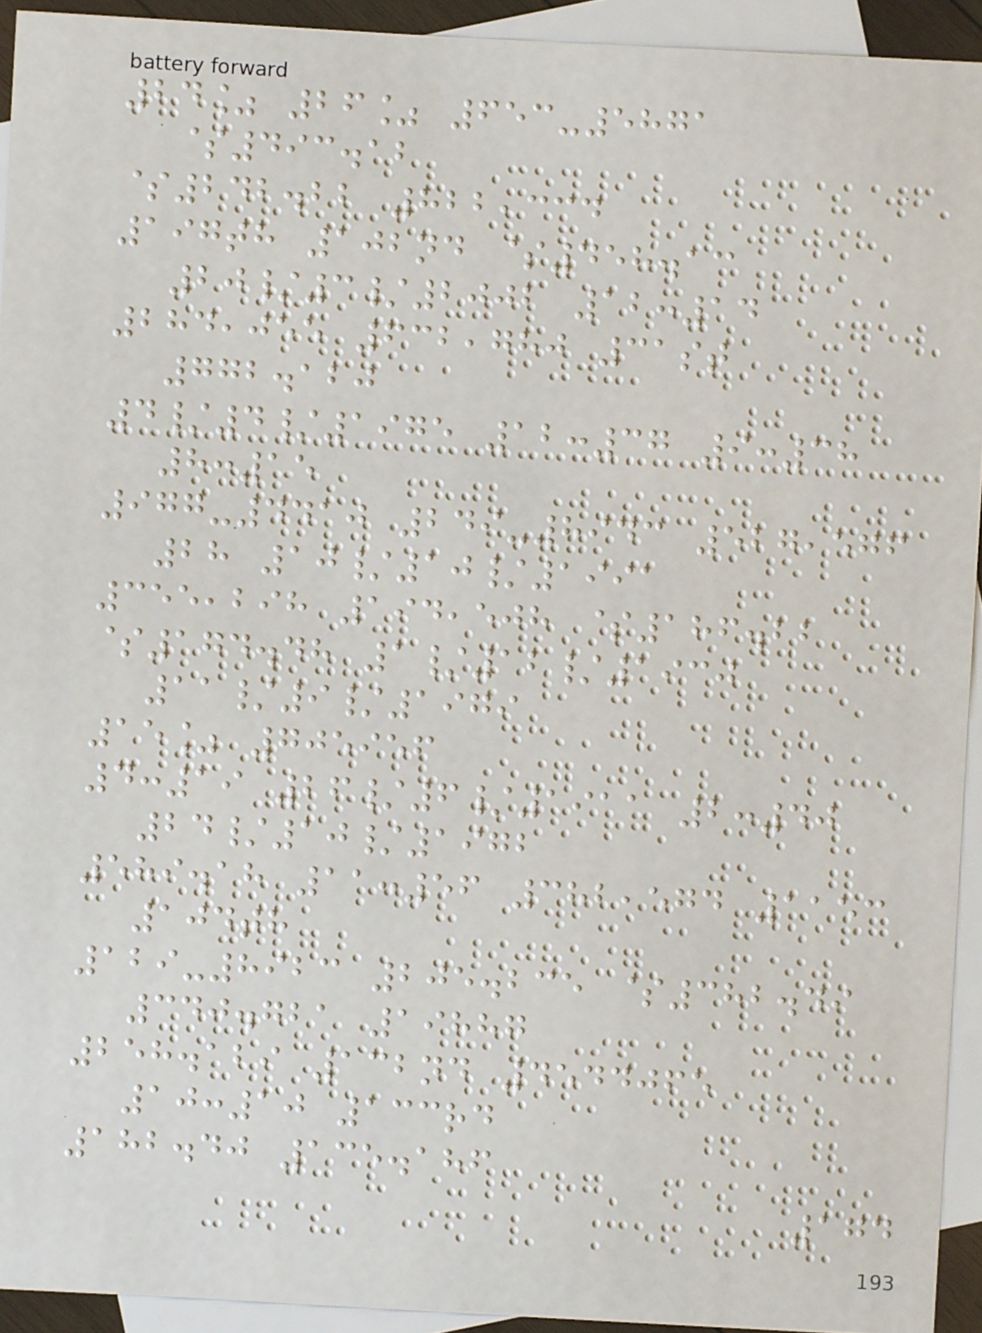24% 26% 653-5871
$493.12
$242.22 822,334
197th 102nd $458.13
20/3/2002 12:14
284,055 632,780 31st
772.120
4/4/1975 12:37 9:38
8:15
977-4410 249-8943 527,576
28 10/10/1991
355,298 194,508 $186.22
$174.48 1/12/1930
11/9/1979
15% 705956
4:19 26/6/1911 2:40
24/10/1972
589.18 11:56 382,574 1153
104th
129-8923 205.235 $382.49
340.721 19887
258.129 132nd 4544065
10:10 133rd
182.40 135.186
174
